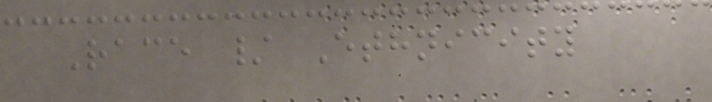Race / Ethnicity
